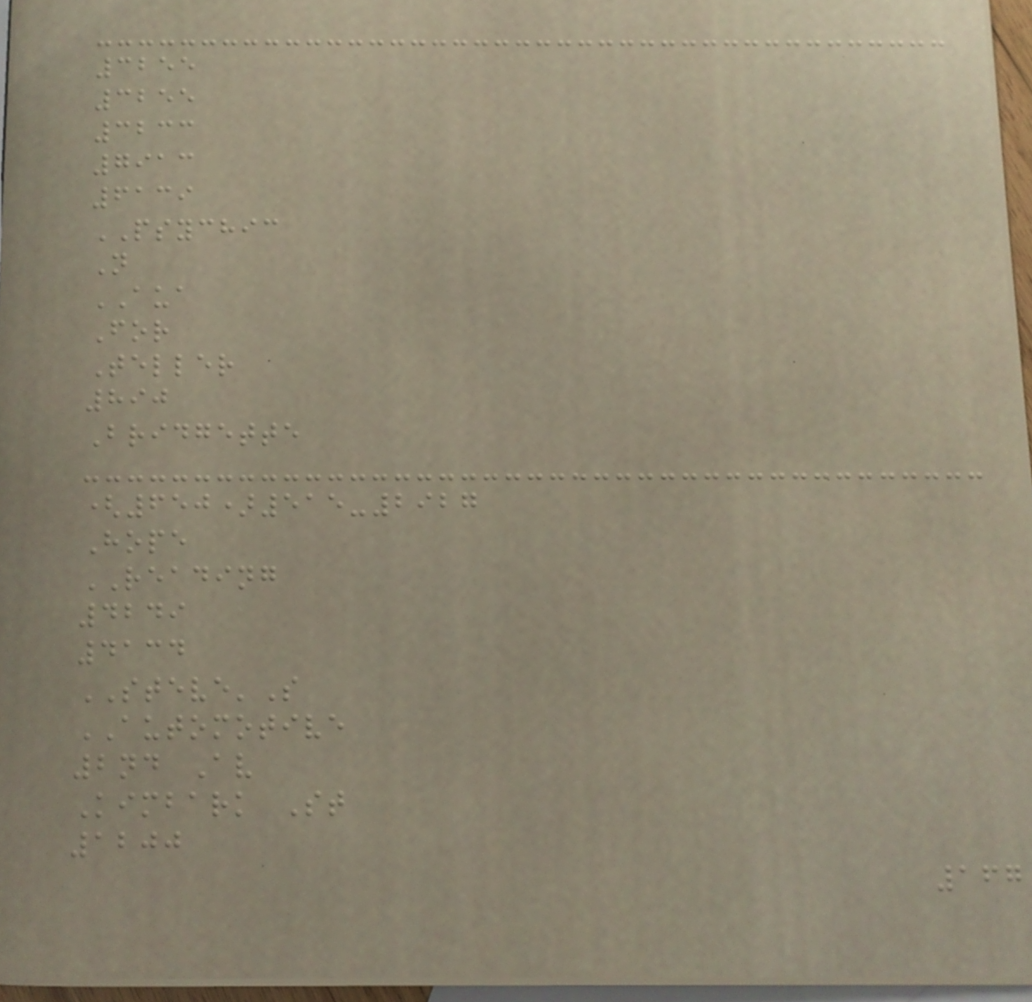3255
3255
3233
7913
6139
PSYCHIC
N
AUA
For
Teller
890
Bridgette
(650)515-2927
Hope
READING
4249
4134
STEVE'S
AUTOMOTIVE
2nd Av
Kimbark St
1200
167
